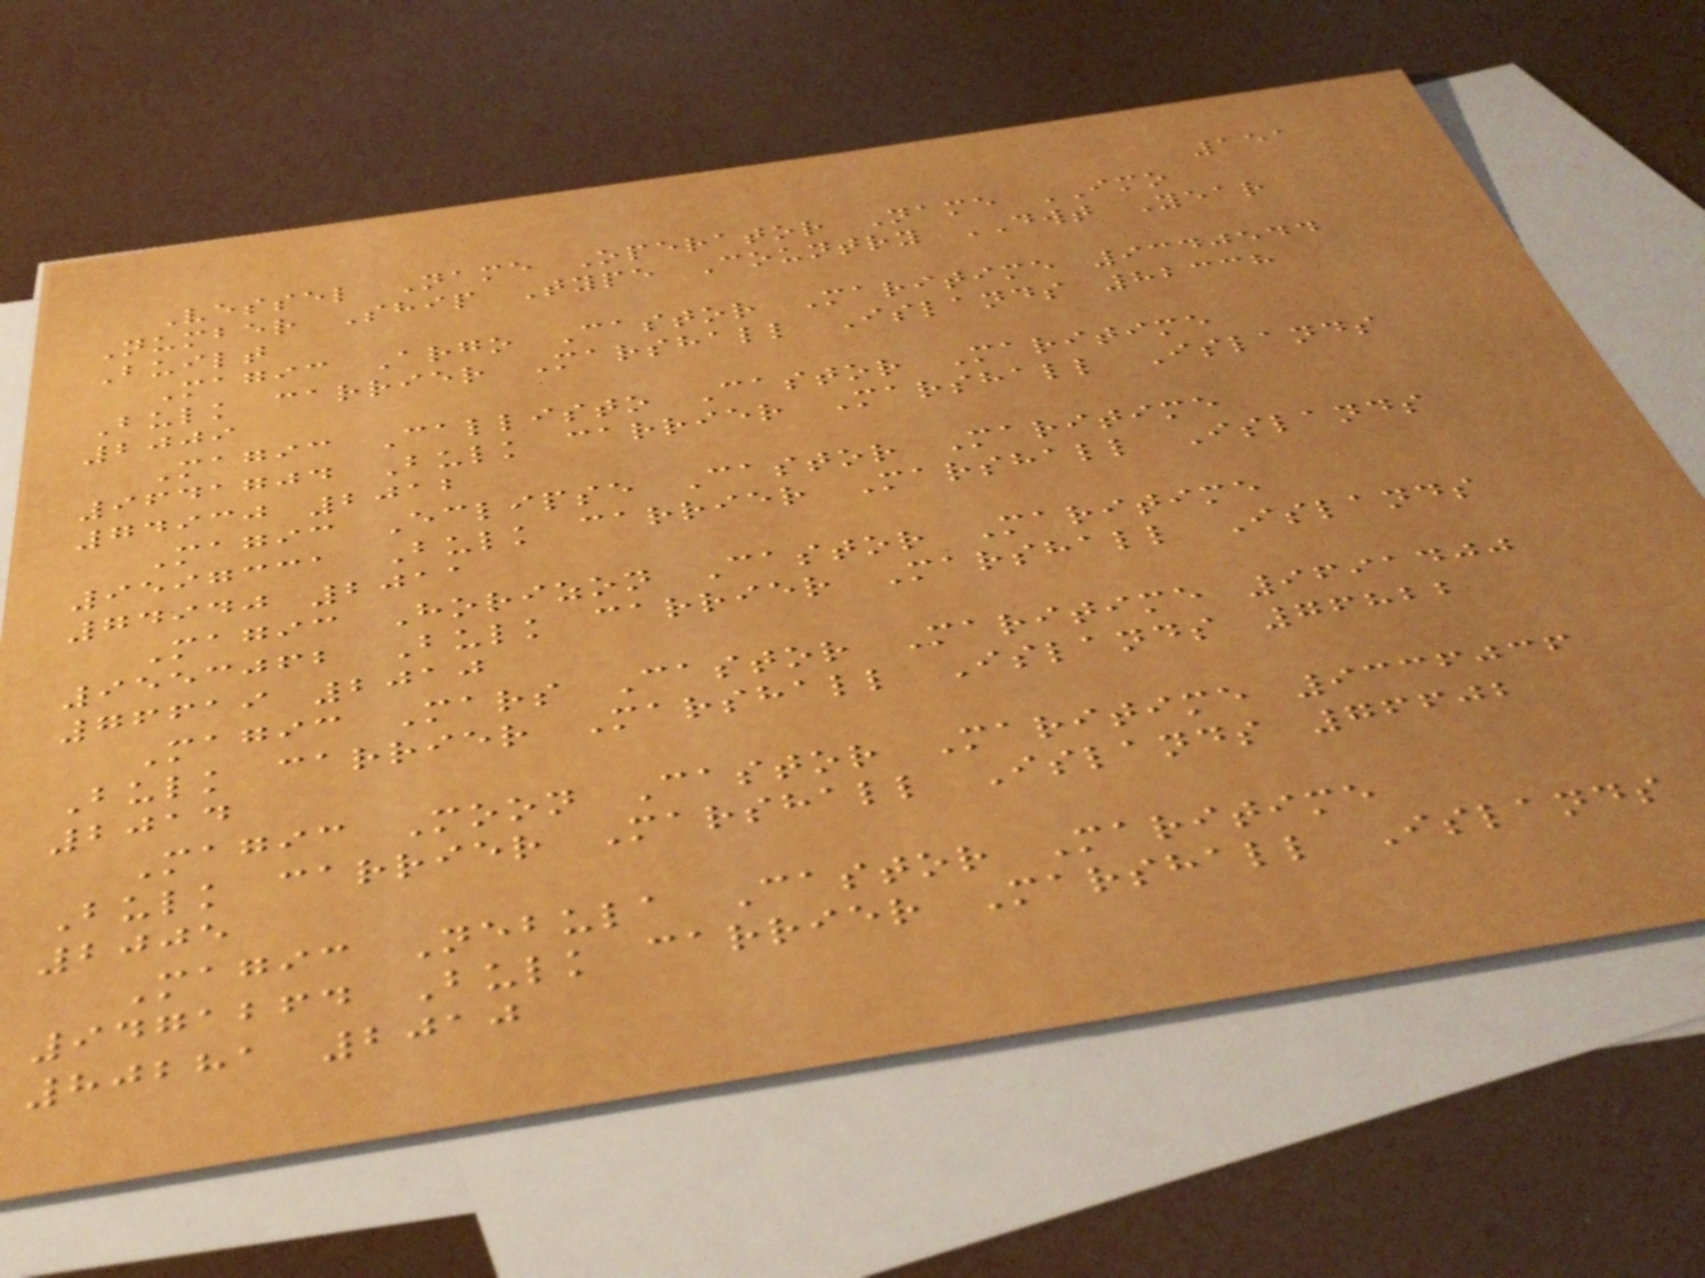151
Vessel Name Operator Name IMO
Number Ship Type Country DWT Year
Built
Magic Argo Castor Maritime 9340544
Bulk carrier Marshall Islands 82338
2009
Magic Callisto Castor Maritime
9641704 Bulk carrier Marshall Islands
74930 2012
Magic Eclipse Castor Maritime
9597331 Bulk carrier Marshall Islands
74940 2011
Magic Horizon Castor Maritime
9553062 Bulk carrier Marshall Islands
76619 2010
Magic Mars Castor Maritime 9691400
Bulk carrier Marshall Islands 76822
2014
Magic Moon Castor Maritime 9336036
Bulk carrier Marshall Islands 76602
2005
Magic Nebula Castor Maritime
9471264 Bulk carrier Marshall Islands
80281 2010
